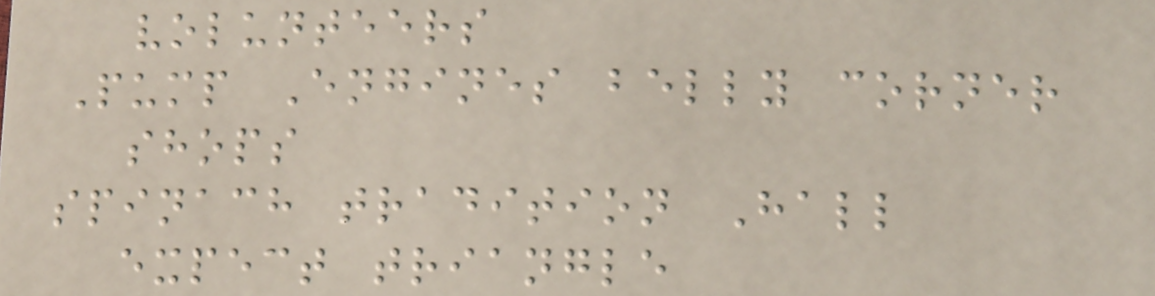volunteers
Pump Engines belly corner
shops
spinach tradition Hall
expect triangle
